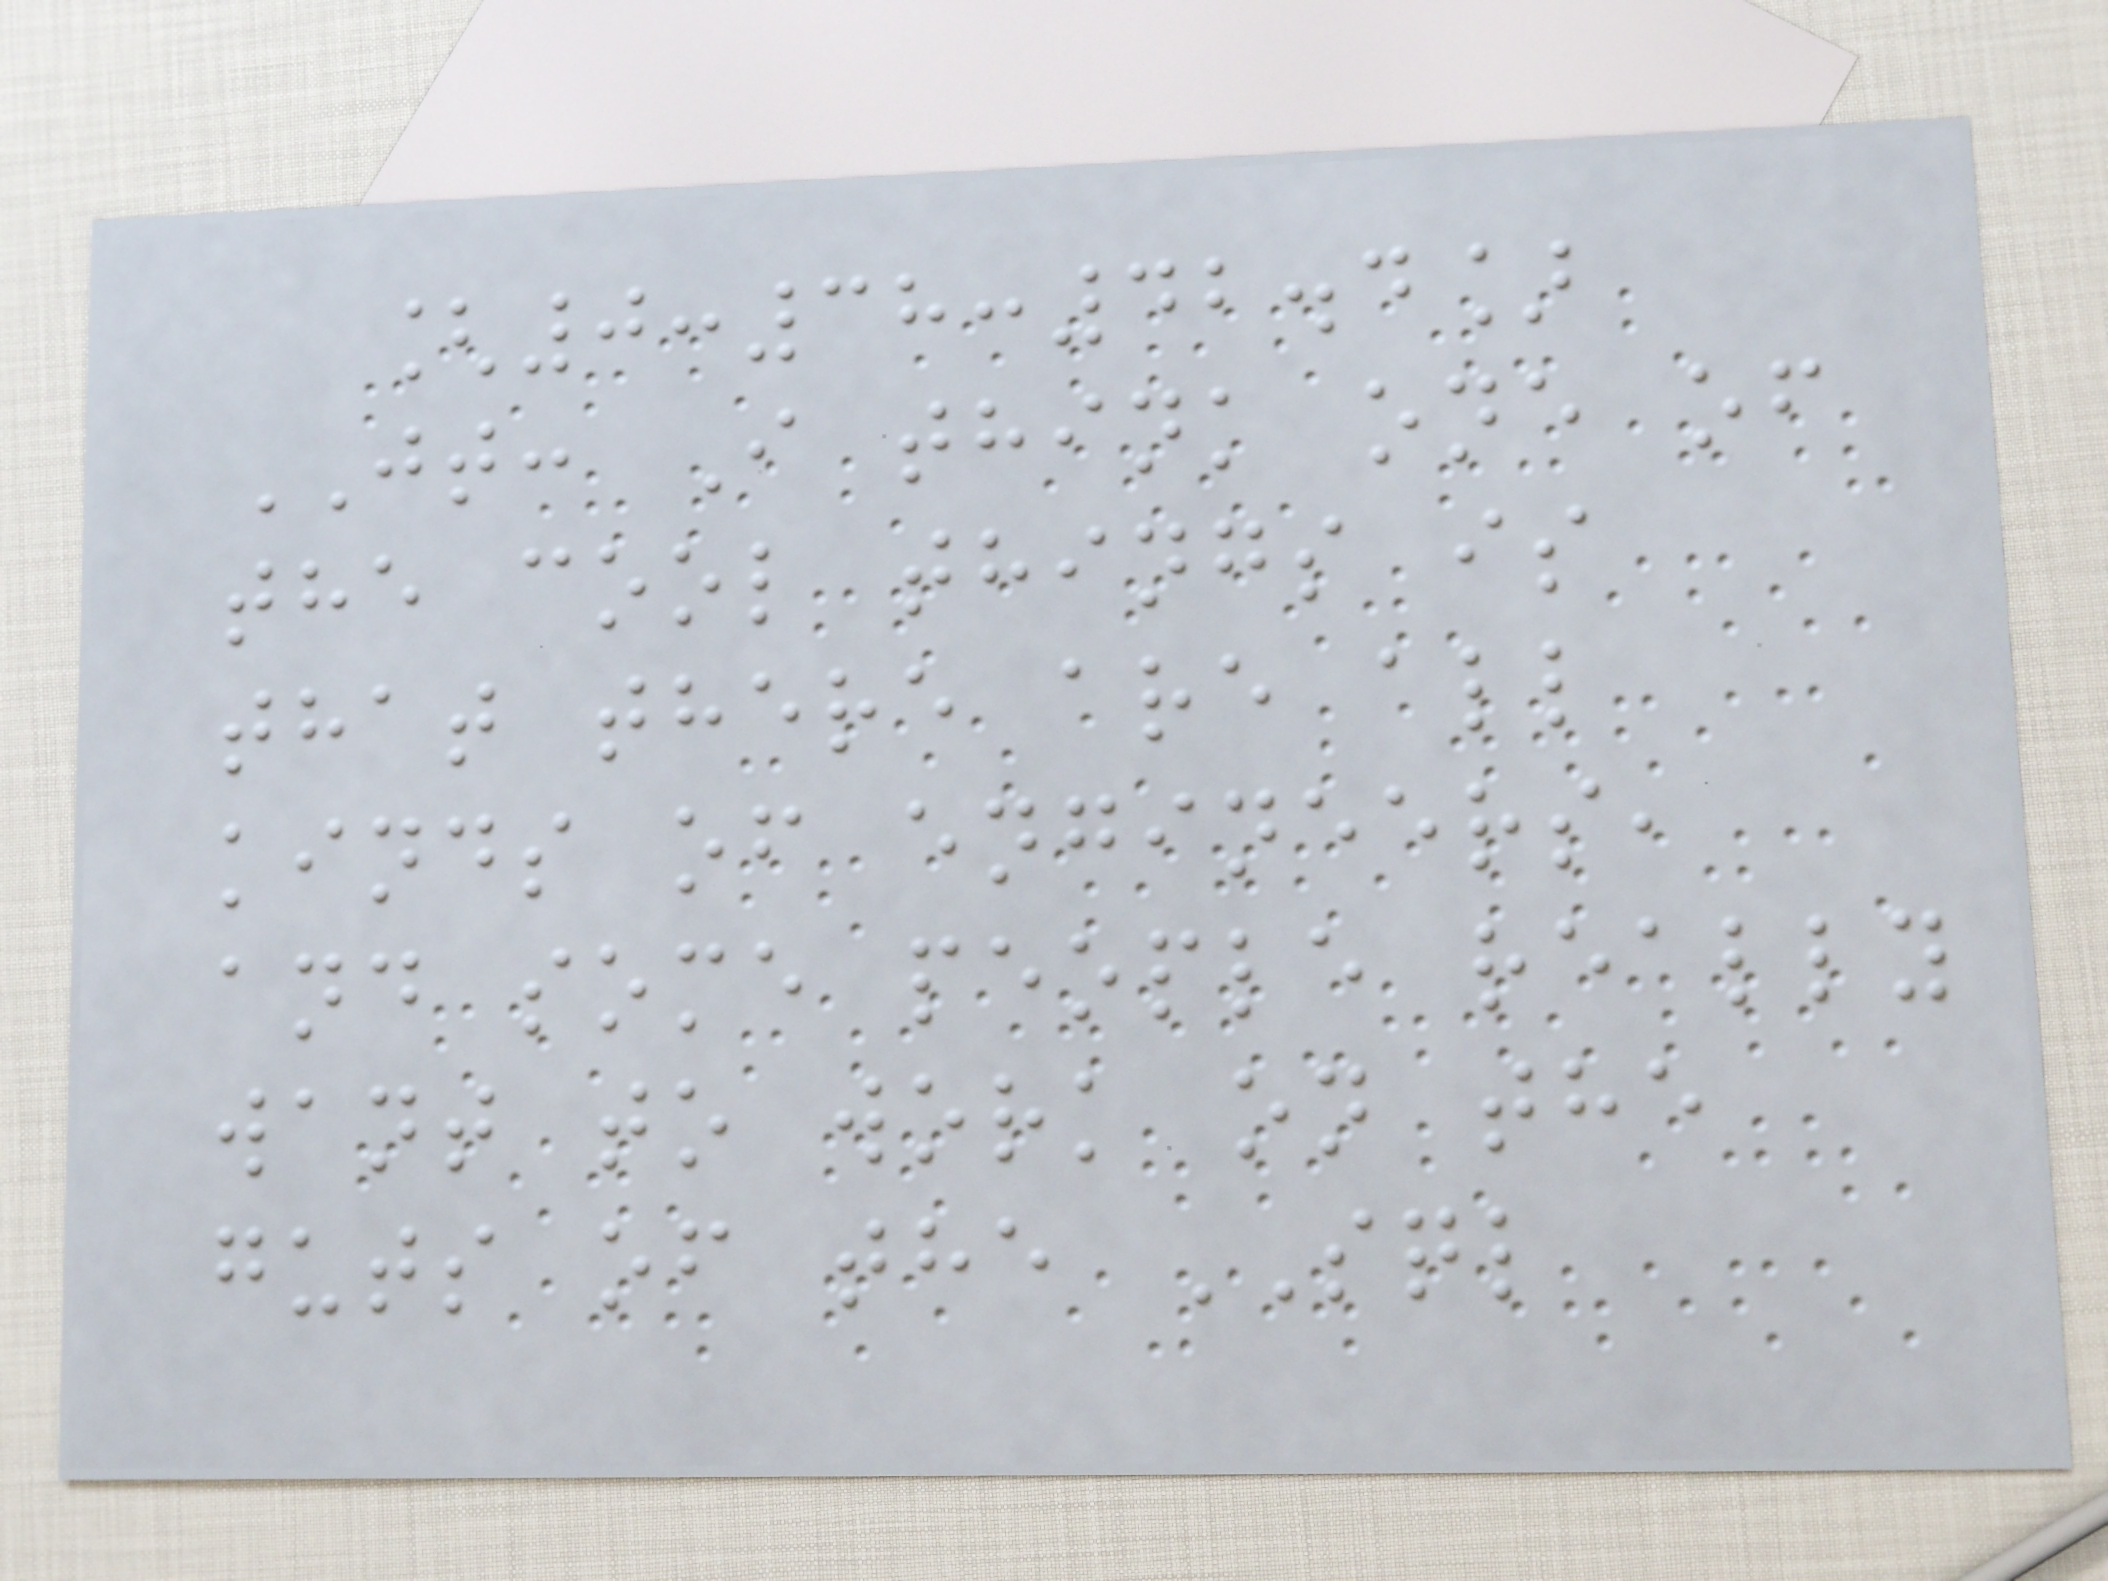[0:38:42.4]
JT: I think one of
the cool things is
that there are all
kinds of engineers,
and some people really
want to work on the
guts of the SQL
